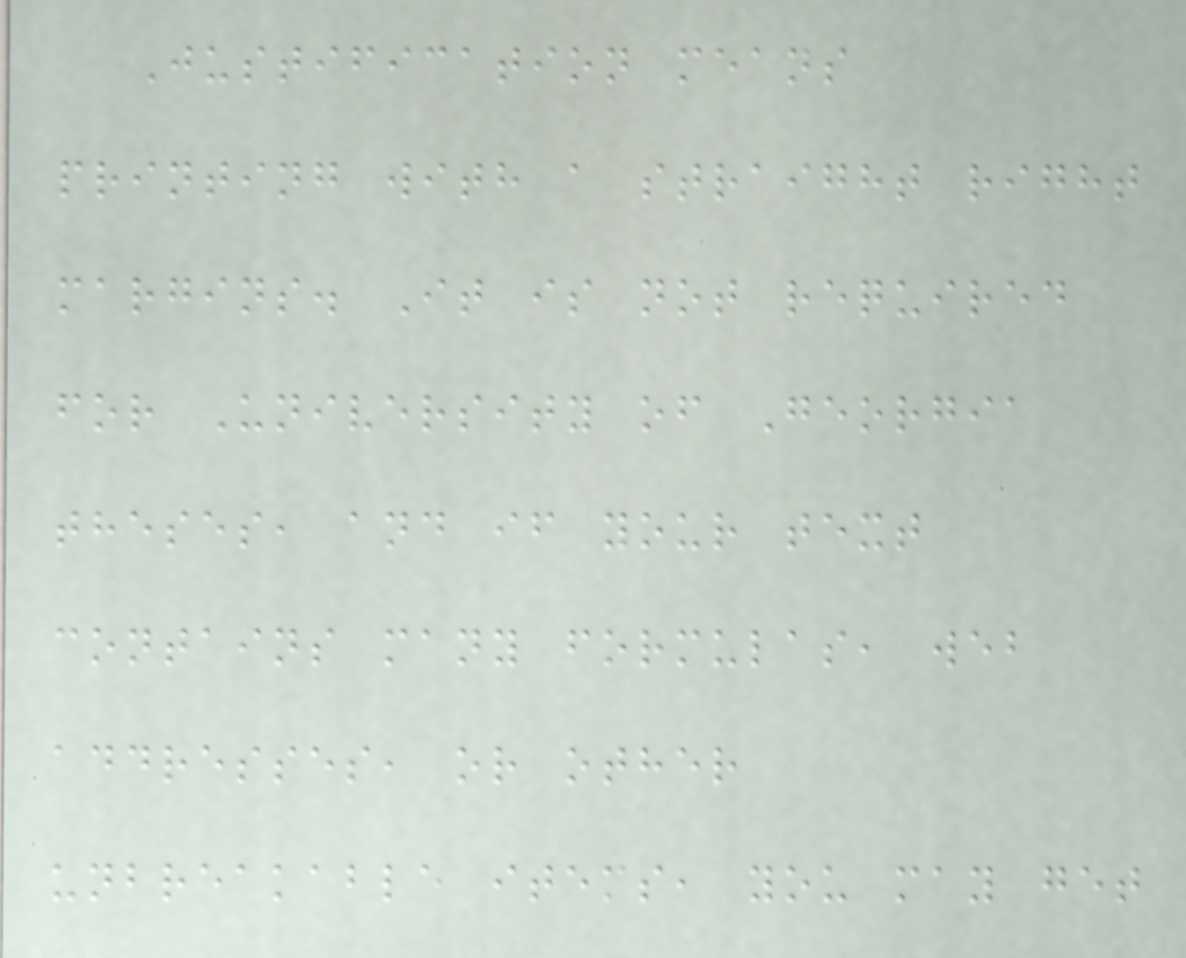Justification means
printing with a straight right
margins. It is not required
for University of Georgia
theses, and if your text
contains many formulas, web
addresses, or other
unbreakable items, you may get
